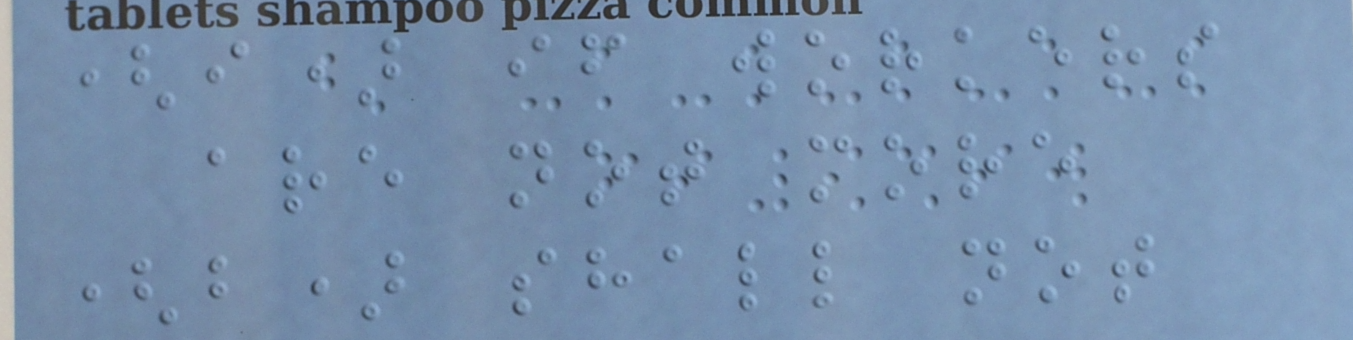(i) if workers
are not more
(b) shall not
